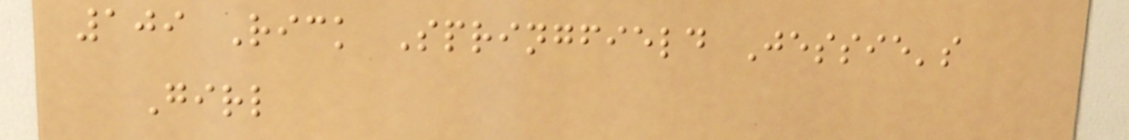109 Rick Springfield Jessie's
Girl
